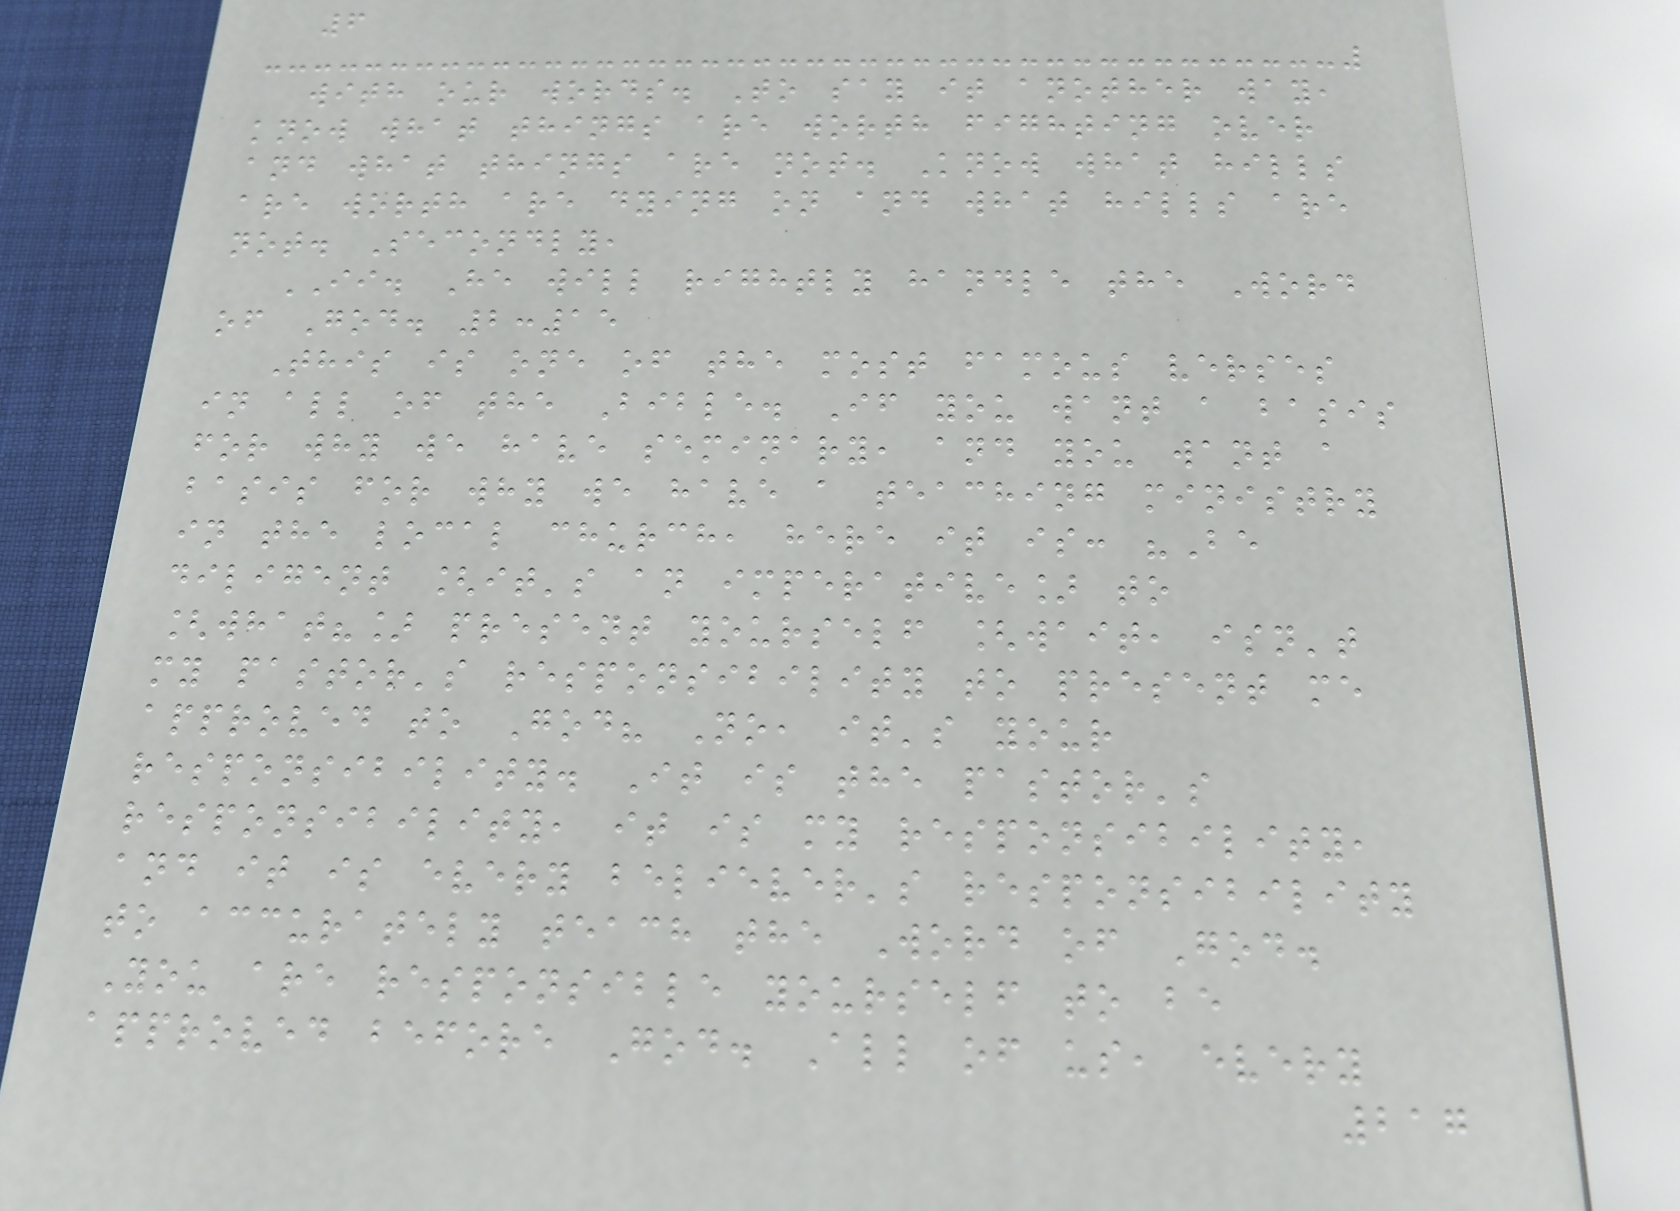6
with our words. To say it another way,
know what things are worth fighting over
and what things are not. Know what hills
are worth are dying on and what hills are
not. Secondly,
II. He will rightly handle the Word
of God. 2:15
This is one of the most famous verses
in all of the Bible. If you want a basis
for why we have seminary, and you want a
basis for why we have a teaching ministry
in the local church, here it is: "Be
diligent [it's an imperative] to
[what?] present yourself [wait, isn't
my pastor's responsibility to present me
approved to God? No, it's your
responsibility. It is the pastor's
responsibility, it is my responsibility,
and it is every believer's responsibility
to accurately teach the Word of God.
You are responsible yourself to be
approved before God. All of us, every
217
